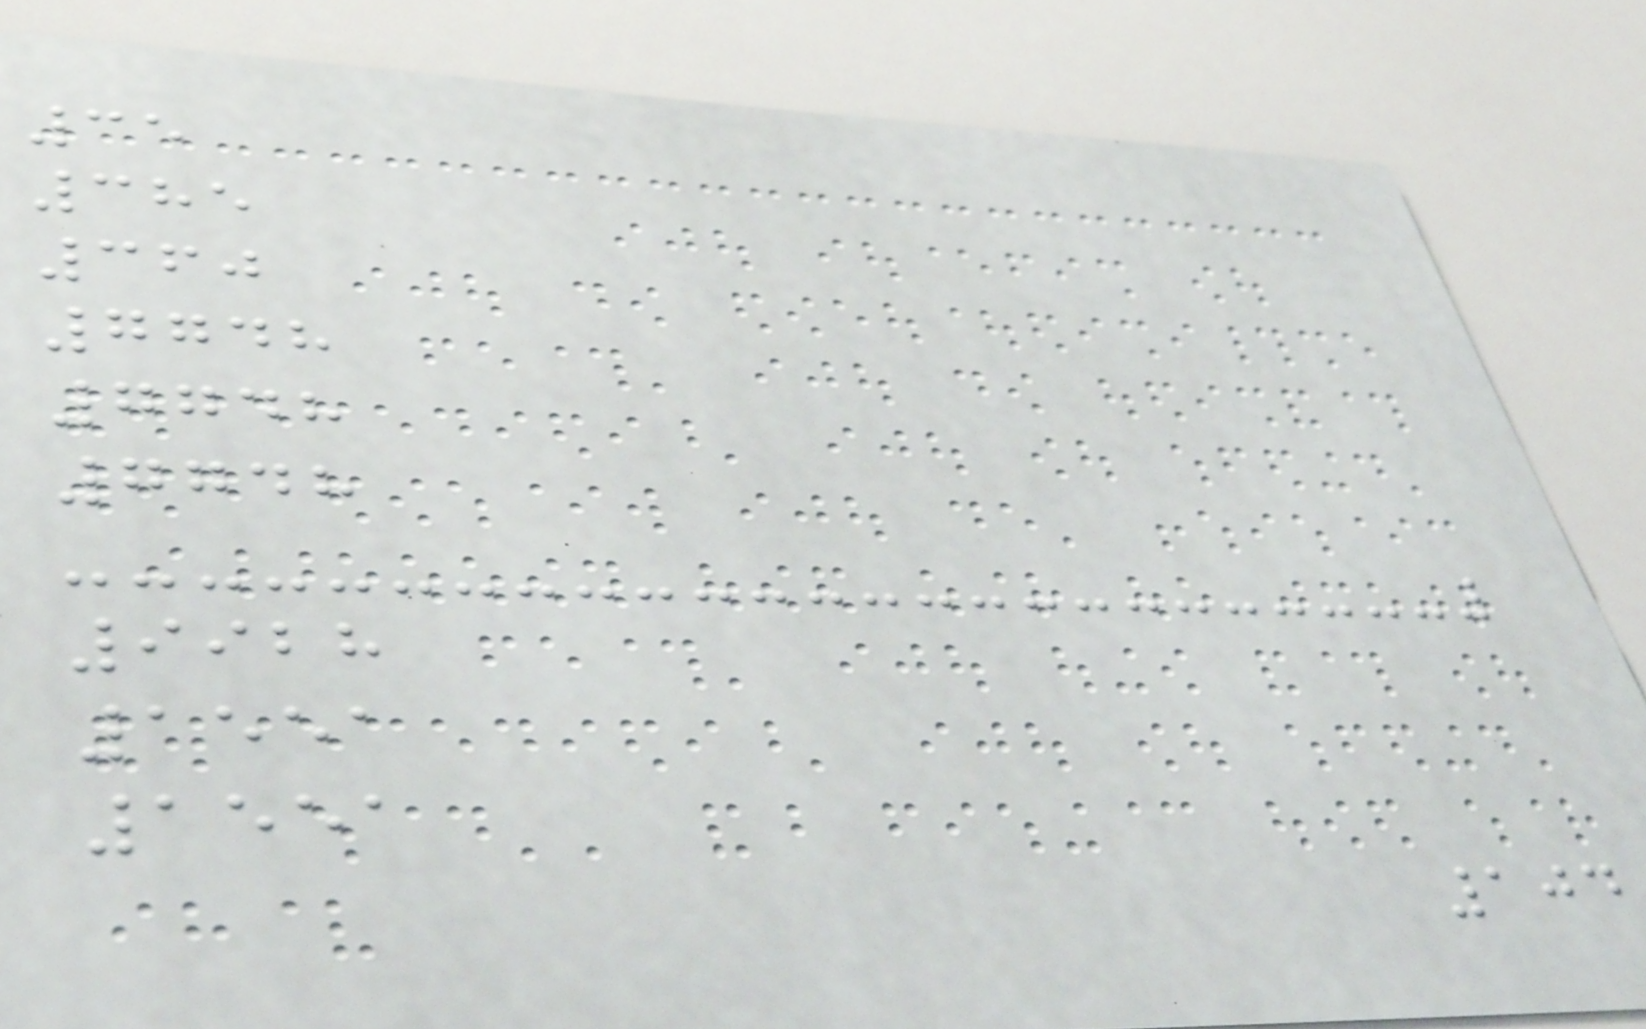35
385
360
7748
7748
7748
9928
1551
1551
104
